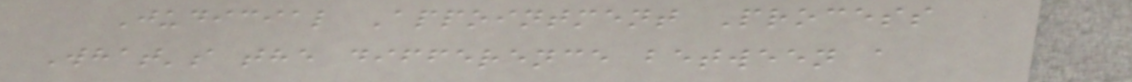Judicial Appointment Process
What's the difference between a
